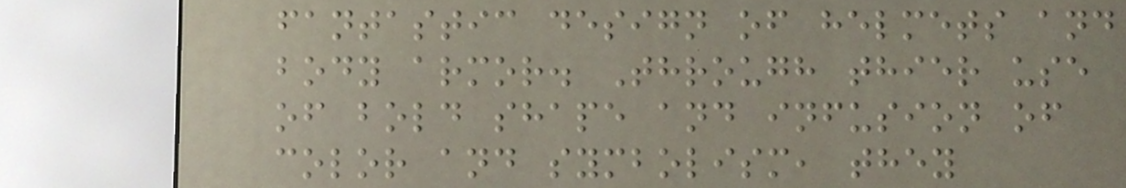fantastic design of helmets and
body armor. Through thier use
of bold shape and infusion of
color and symbolism, they
